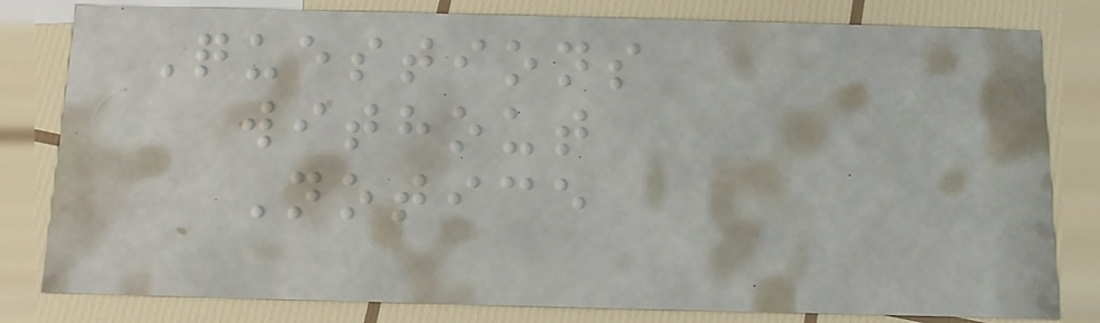Questions
without
Notice
